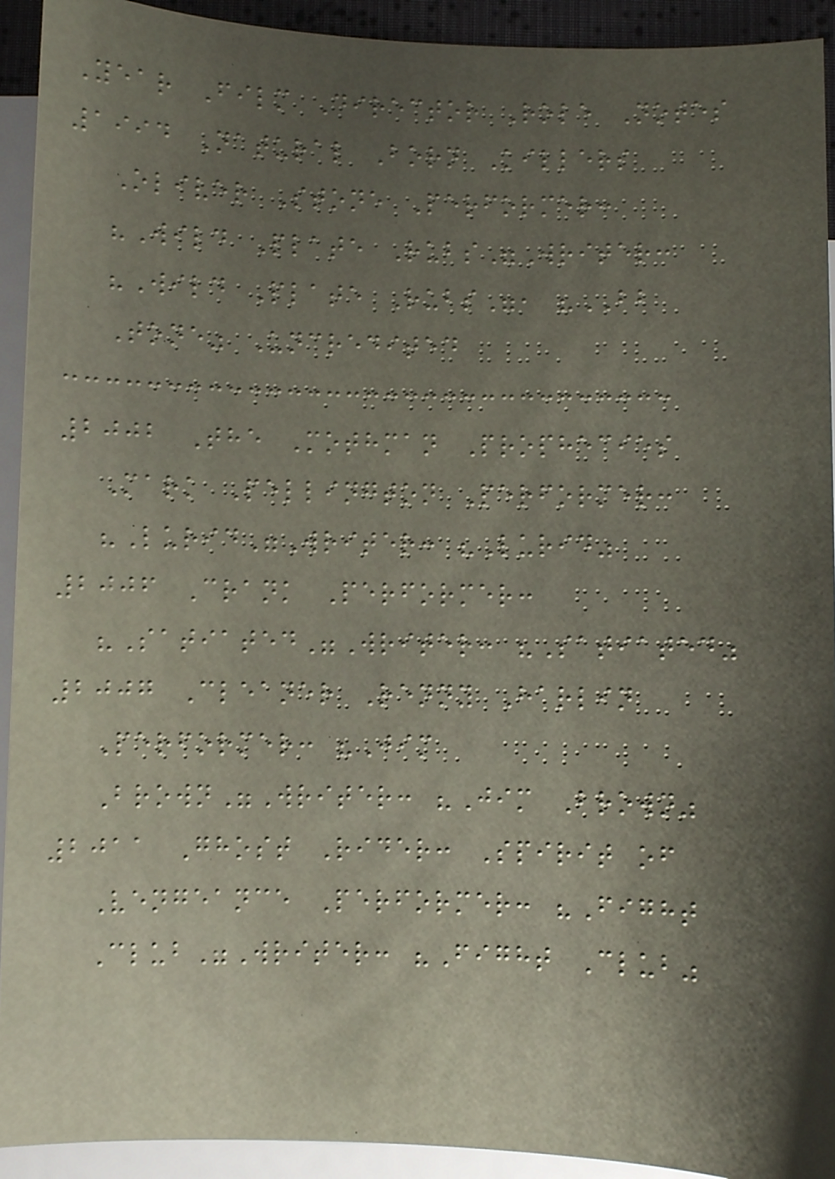Year Film Director Role Notes
1994 Natural Born Killers
Oliver Stone Performer:
"Wild Plate Rubs"Writer:
"Wild Plate Rubs", "BB
Tone" Uncredited
2002 The Mothman Prophecies
Mark Pellington Performer:
"Lurid"Writer: "Lurid"
2006 Crank Performer:
"Satiated"Writer: "Satiated"
2007 Cleaner Renny Harlin
Performer: "Jim
Brown"Writer: "Jim Brown"
2011 Ghost Rider: Spirit of
Vengeance Performer: "Fight
Club"Writer: "Fight Club"
